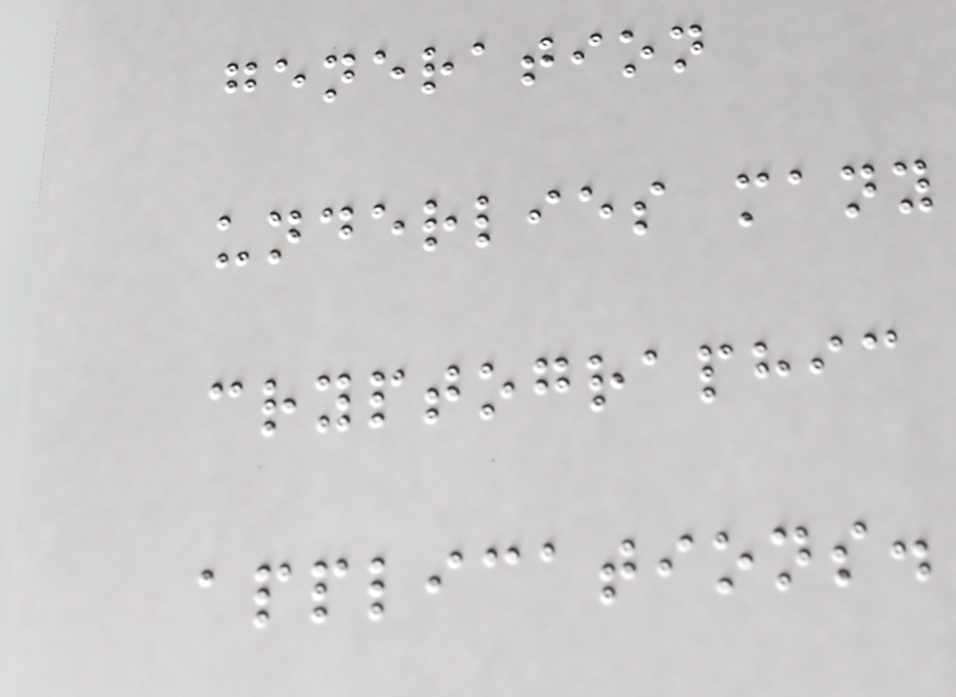generation
underlies many
cryptographic
applications.
